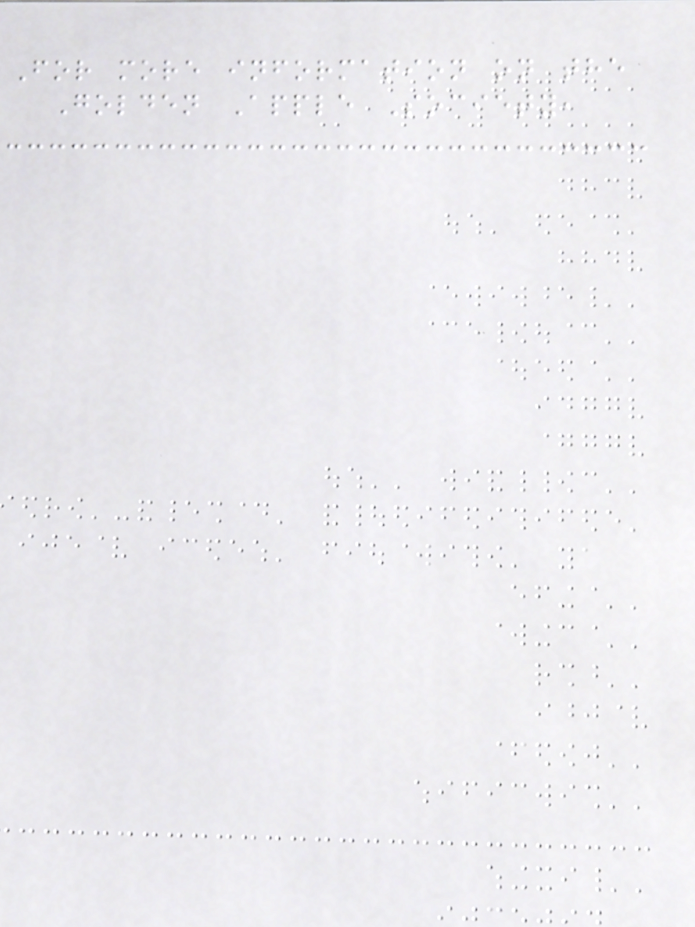For more information on the
Golden Apple Society,
